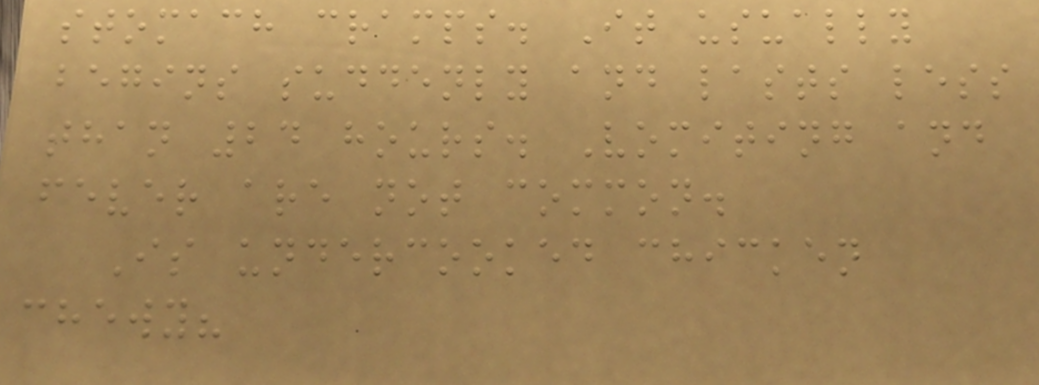stomach cramps. It usually
begins suddenly and lasts less
than 24 hours. Vomiting and
fever are not common.
Is undercooked chicken
chewy?
